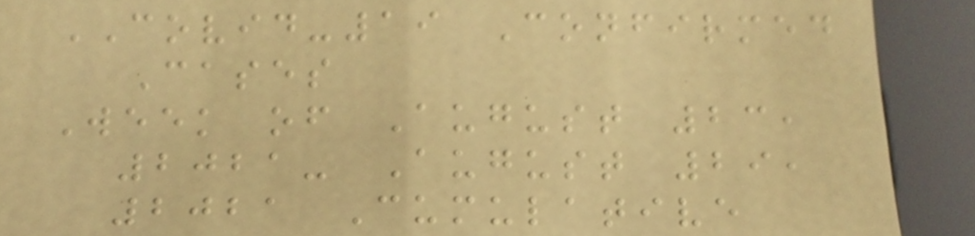COVID-19 Confirmed
Cases
Week of August 23,
2021- August 29,
2021 Cumulative
